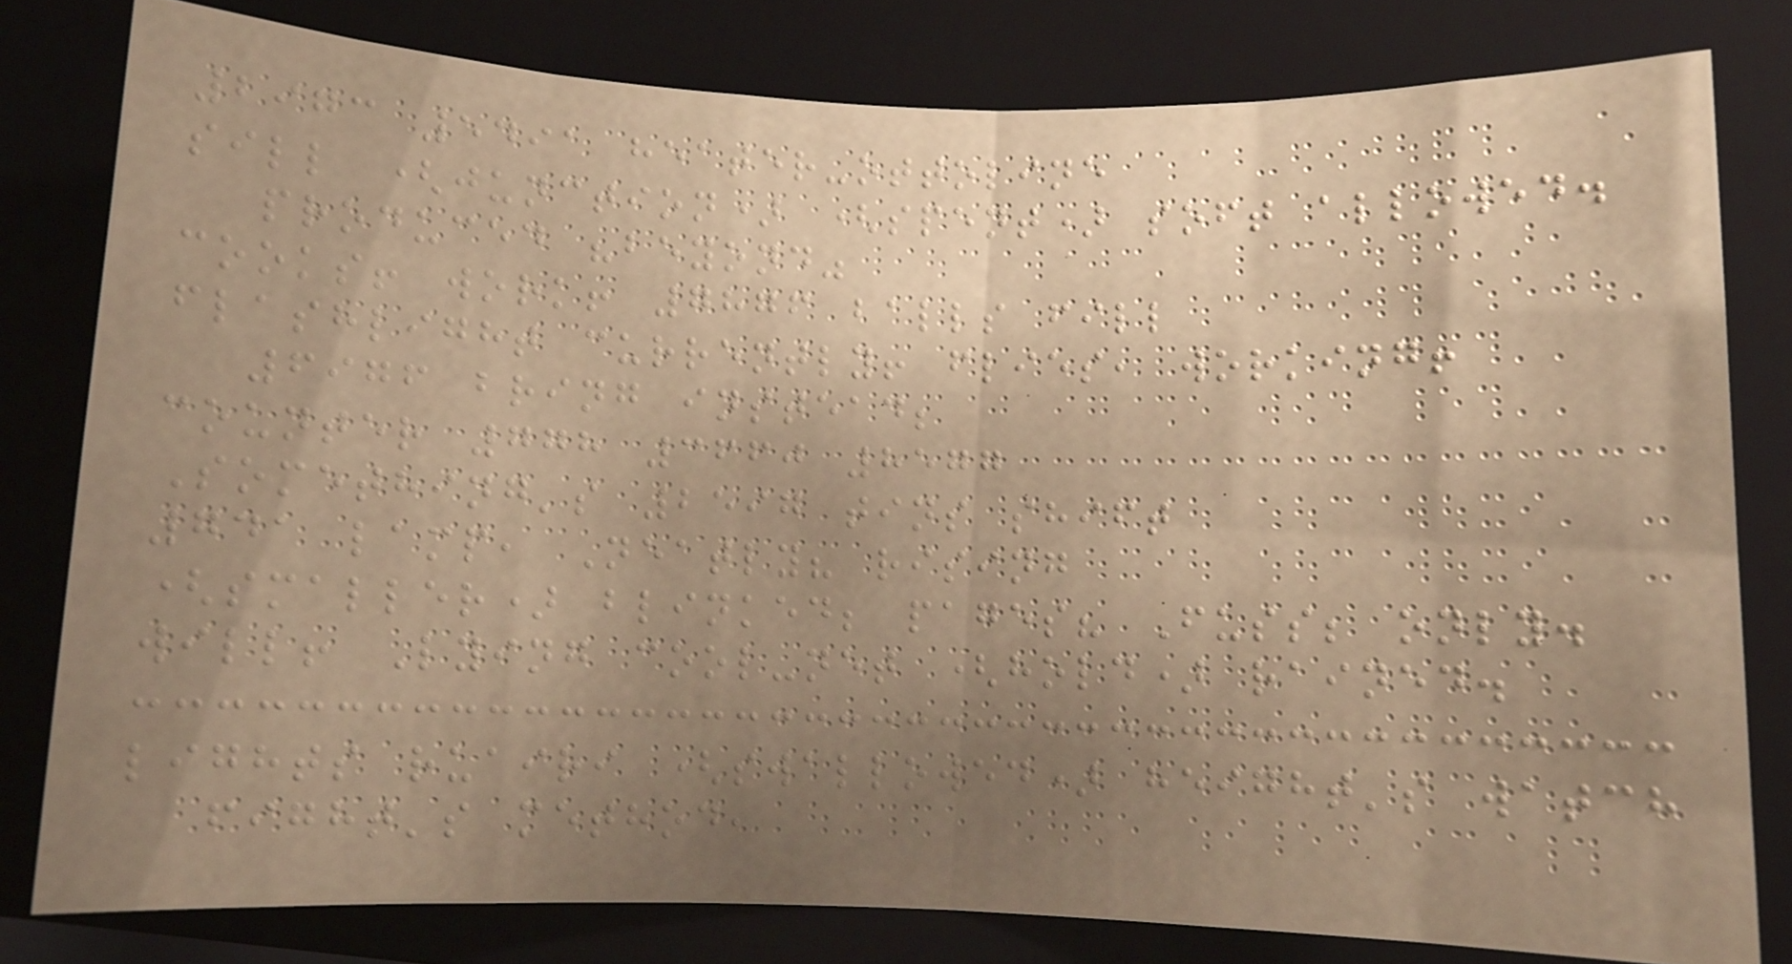2973 5491 heater-ottoline
sill (junction) (spent) soft allowed.
produced "beyond"
cooks! work! 7876 balls fill
flashlight currently! flies, working!
6976 bring instead;
counter 778 3660 8577
Something's 2597 tins shift
741 lamp, Neatly? rising
(smaller) blinked; pages? Fuss; only.
will! Lying cool-net (hold) rained.
lights ruairi (swallowed) height's watch
fight's method,
